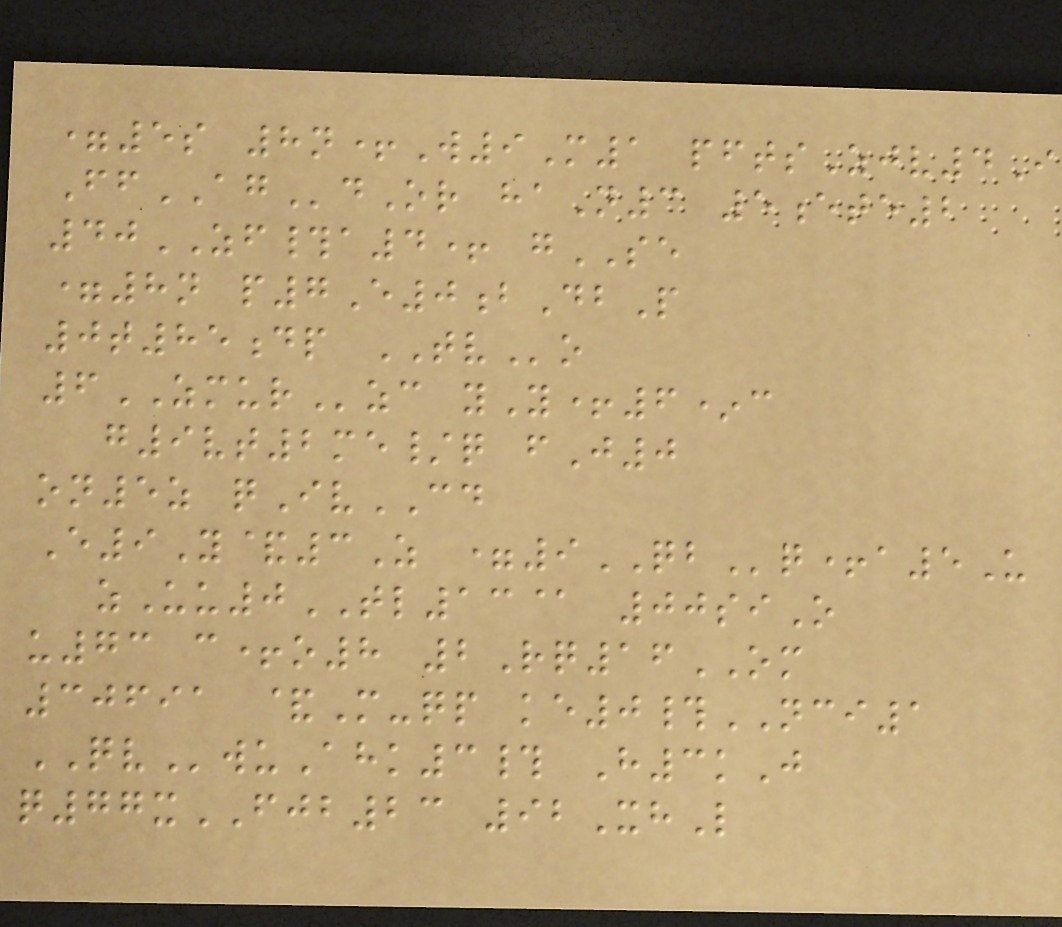=5s 8n+W9M1 pftsZjv4I
FfAGdOr haN3 5ete2
40ZF#a4+ gSE
=8n p7E0bDbP
0t85dp TVo
6ZMURzc yY+6*c
g9vt2me/q fJ0
on5z qIvCD
E9Y&3Z =9QBq+a5U
zUu0TL13@ 00siO
u73 c+o8 2Rq16OM
30691 &M-qp ke0#NCI1
QVwuAhk3# H3kJ
q77xFJB23 92XhL
